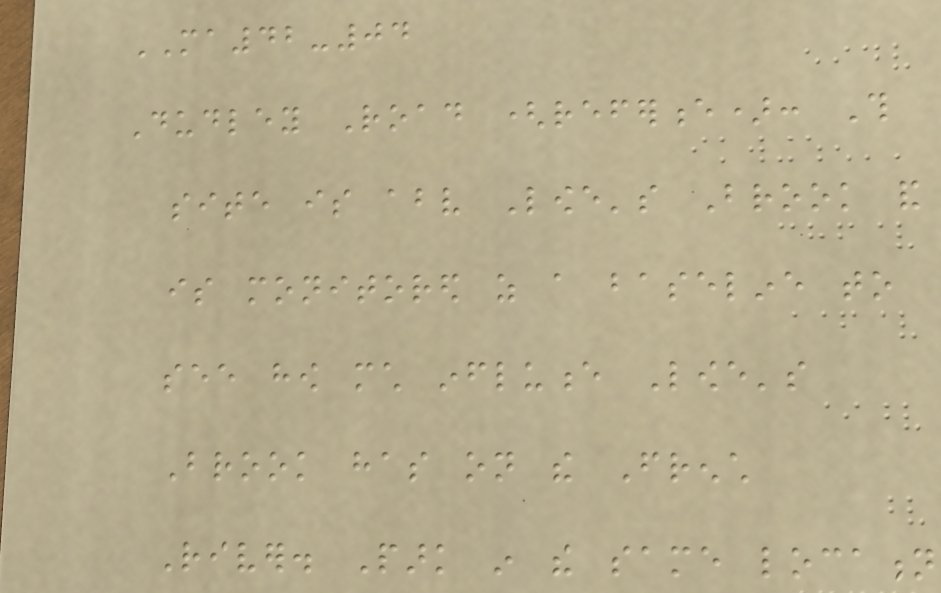MA42-04
Dudley Road (reference): This
site is above Lowe's Brook and
is monitored as a baseline to
see how much influence Lowe's
Brook has on the French
River. Park in the same location
